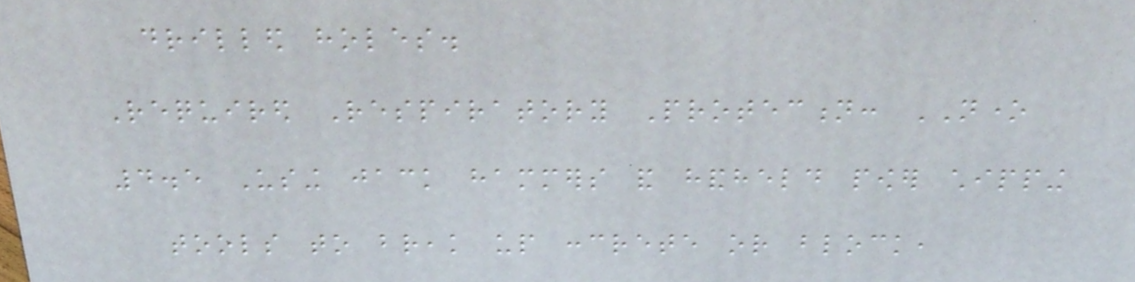drilled holes.
Required Respiratory Protection: NONE
4.5 Using jack hammers and handheld power chipping
tools to break up concrete or block,
